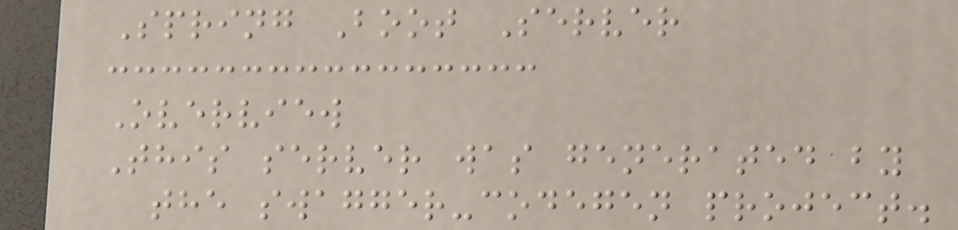Spring Boot Server
Overview
This server was generated by
the swagger-codegen project.
